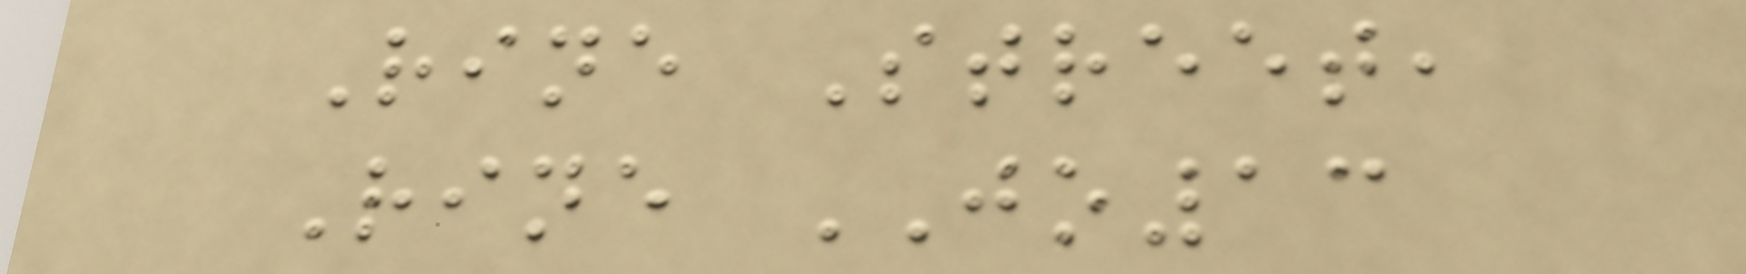Rine Street,
Rine JO13
